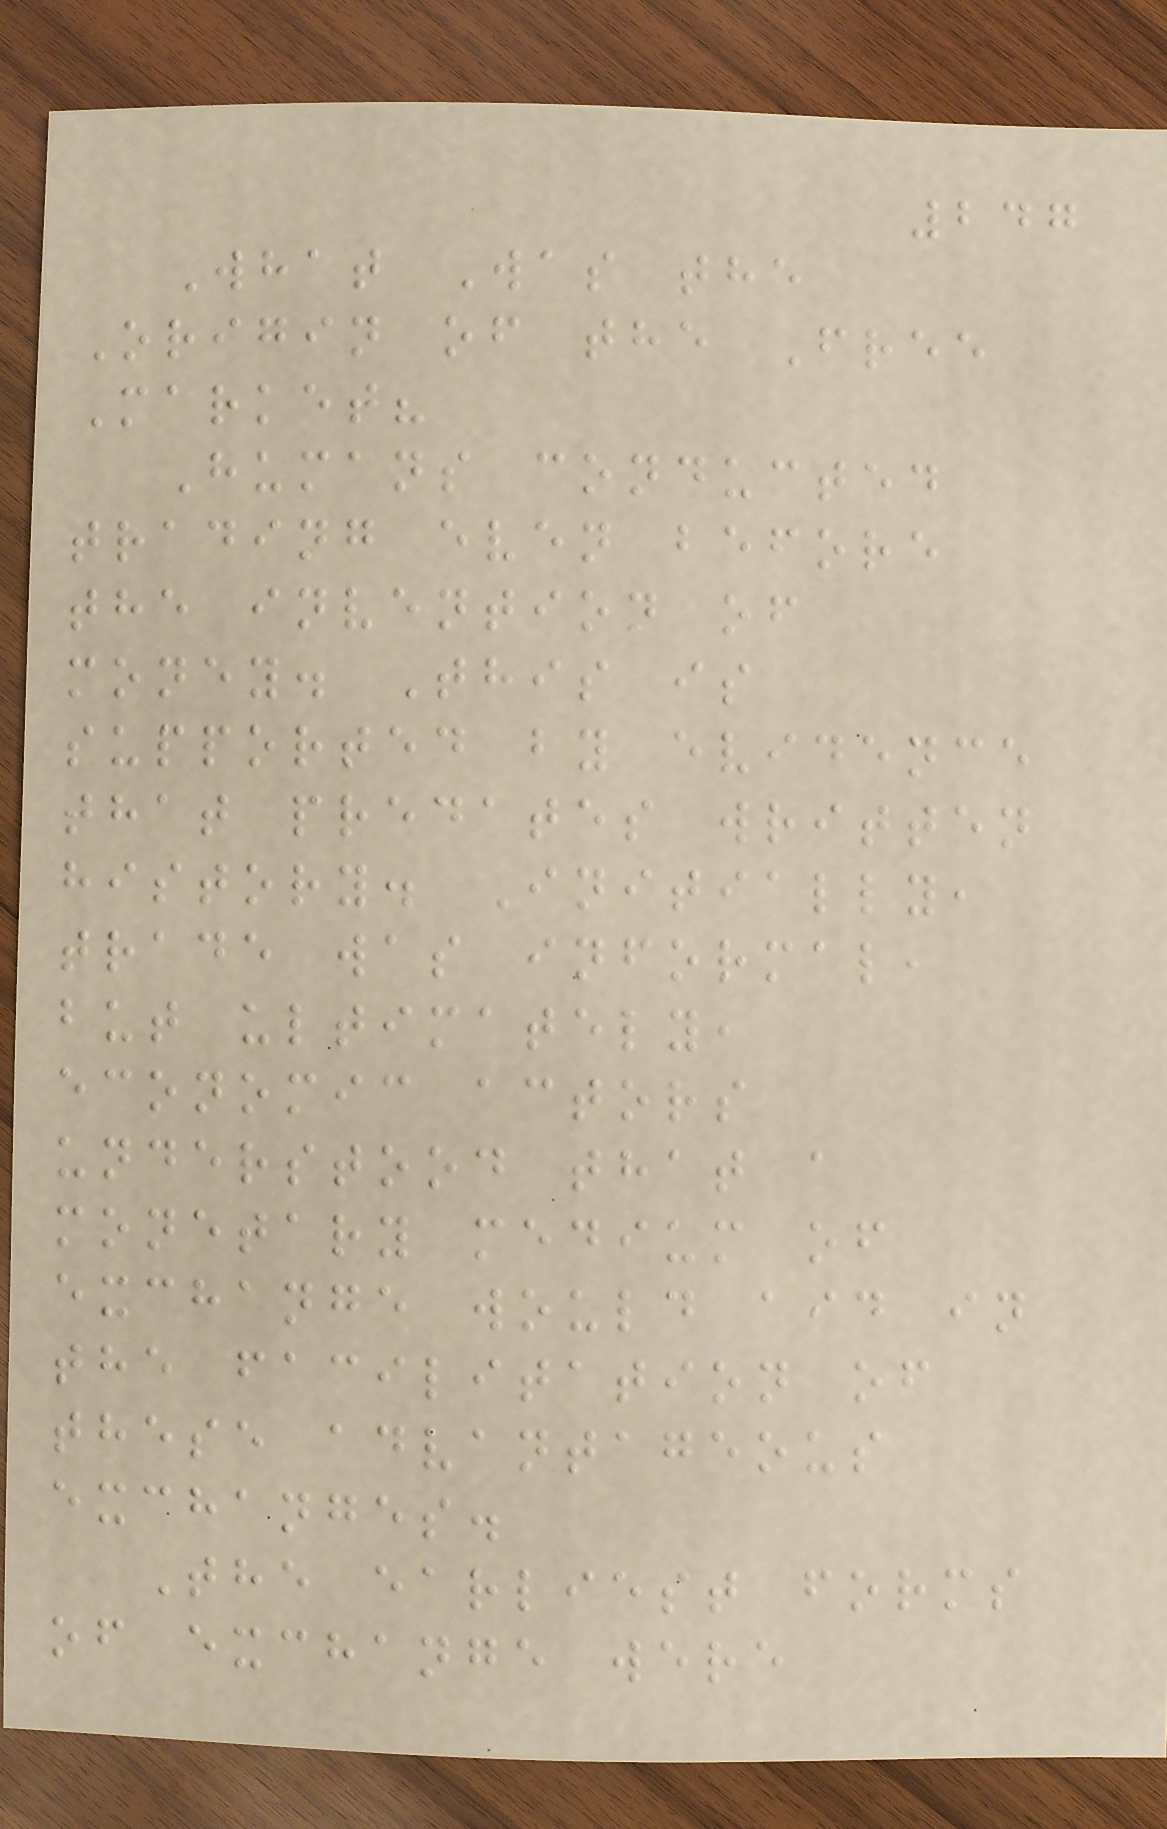247
What Was the
Origin of the Free
Market?
Humans conducted
trading even before
the invention of
money. This is
supported by evidence
that predates written
history. Initially,
trade was informal,
but ultimately,
economic actors
understood that a
monetary medium of
exchange would aid in
the facilitation of
these advantageous
exchanges.
The earliest forms
of exchange were
